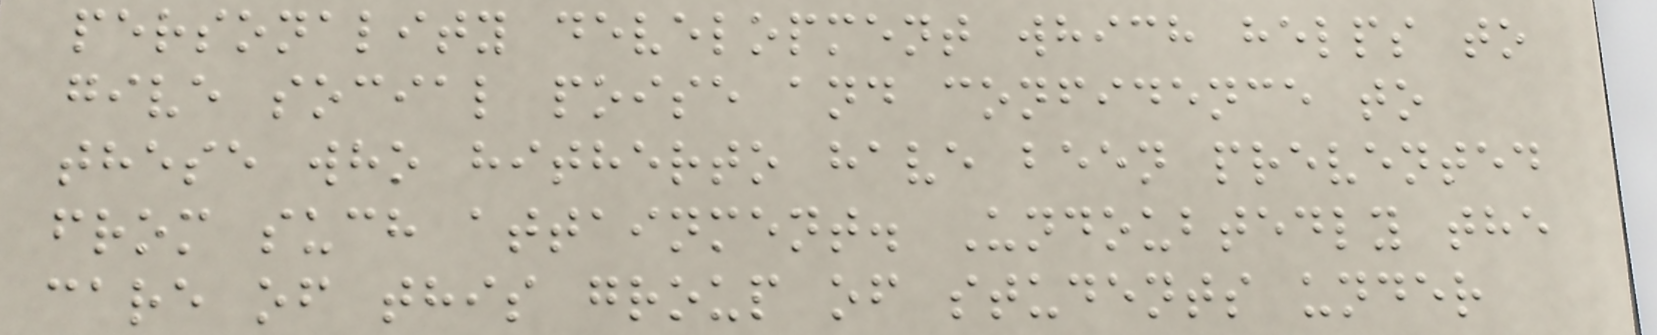personality development which helps to
give social poise and confidence to
these who hitherto have been prevented
from such attainment. Undoubtedly the
care of this group of students under
